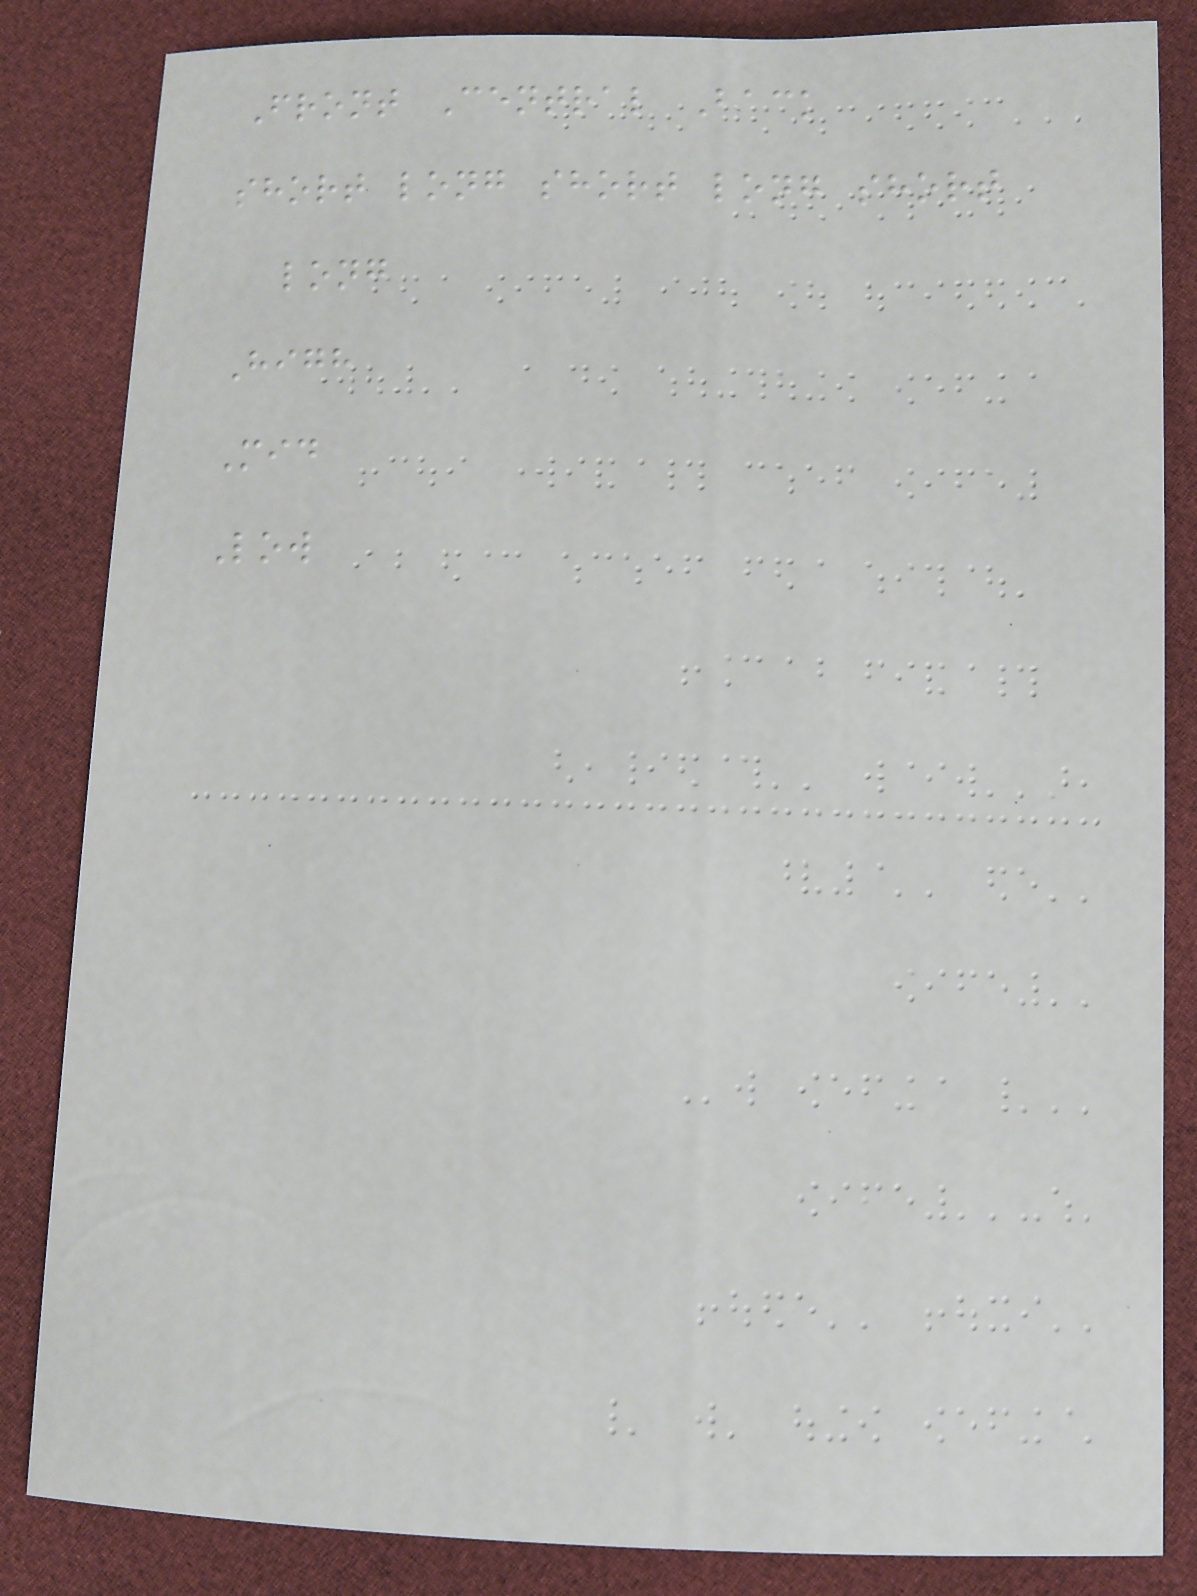Front Central Back
short long short long short
long
High
Mid
Low
